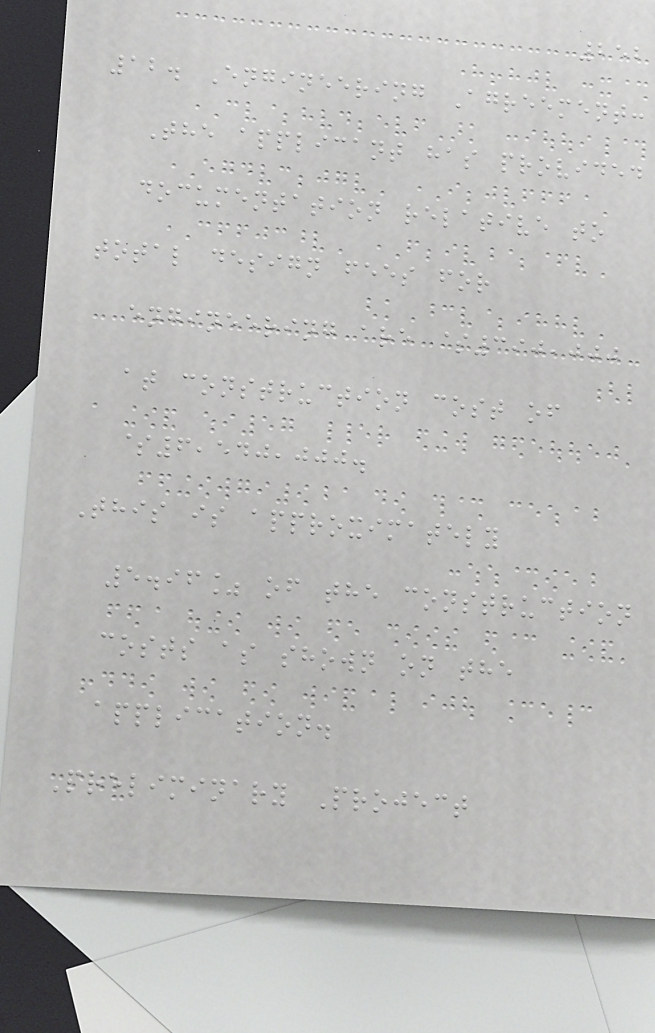252
12. Engineering Agreement:
The applicant has provided
documentation relative to
total design fees for
engineering are $390,000
at construction cost of
$6,540,000.
This is approximately
5.96% of the construction
costs as shown on the
application.
Preliminary Project
